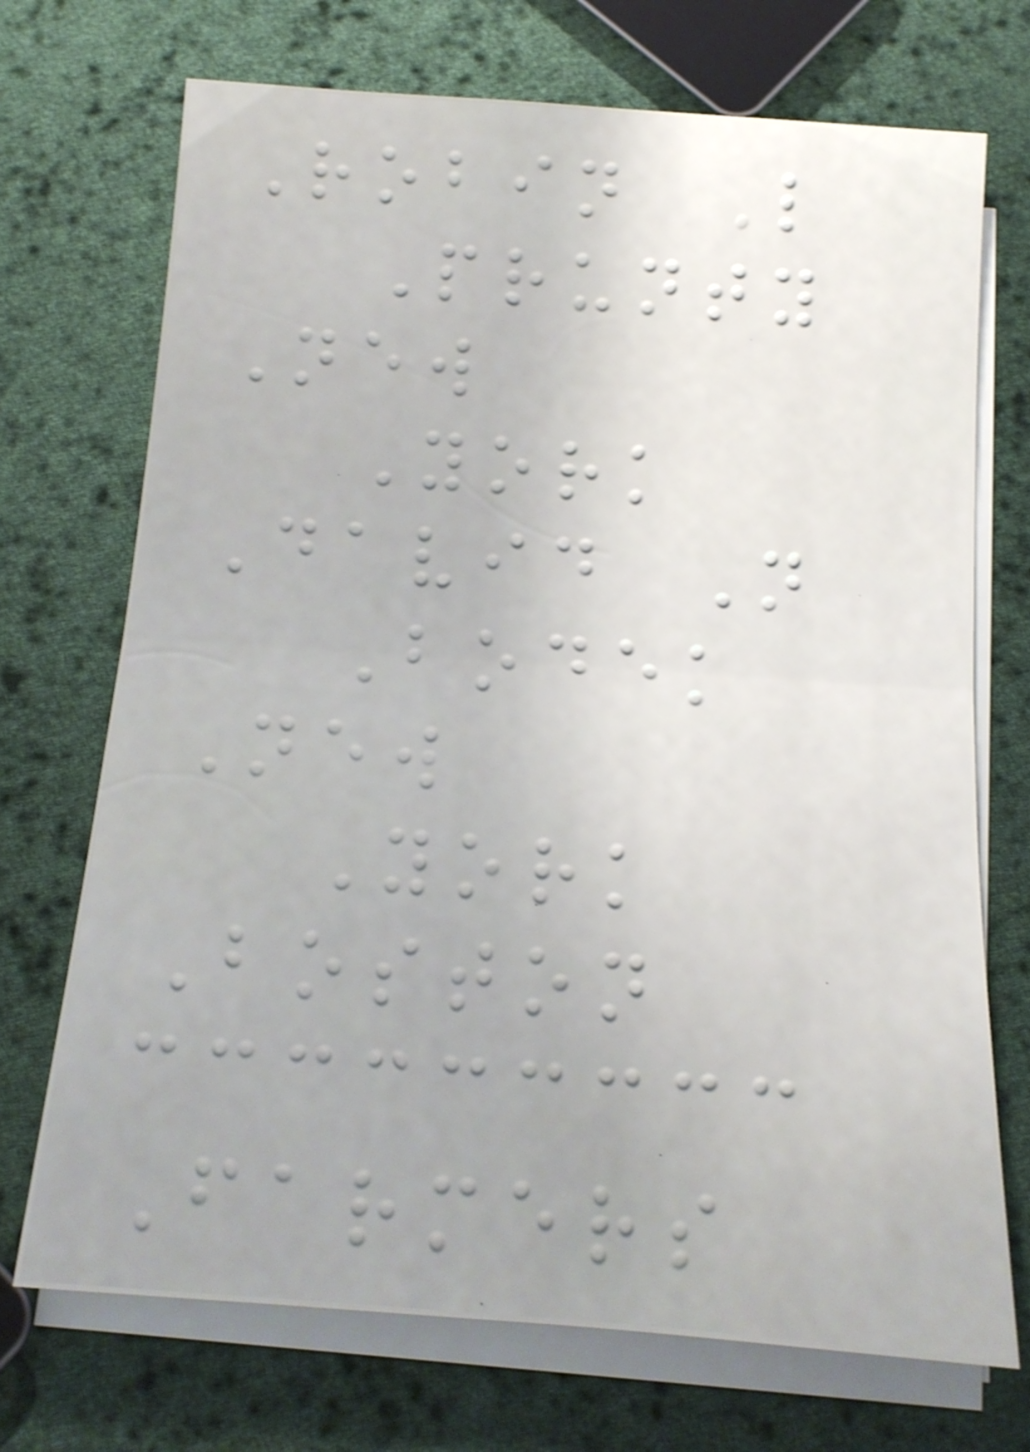Robin L
Prunty
New
York
David N
Bodek
New
York
Boston
Farmers
